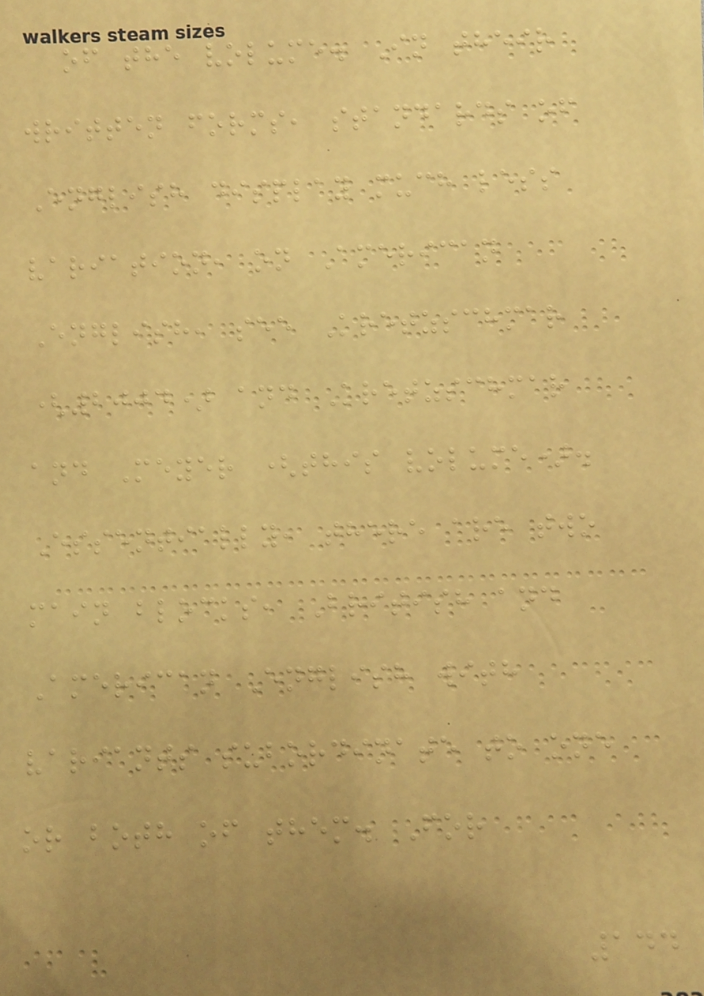of the volume. In their
written forms, standards of
English display much less
variation, on American
English, see Kretzschmar
(2004) and Kretzschmar
and Meyer (this volume).
Essentially, there are two
main blocks, British and
American English with
variants subordinate to one
or both of them. For
144
